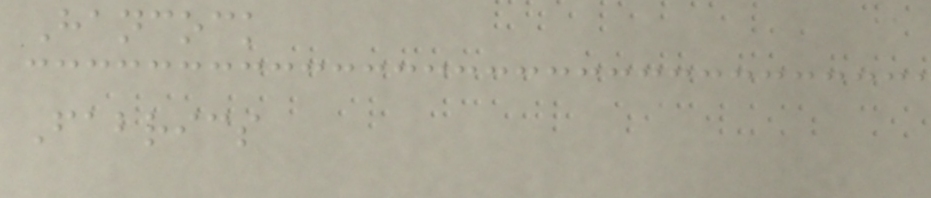Hancock
Fabrics
